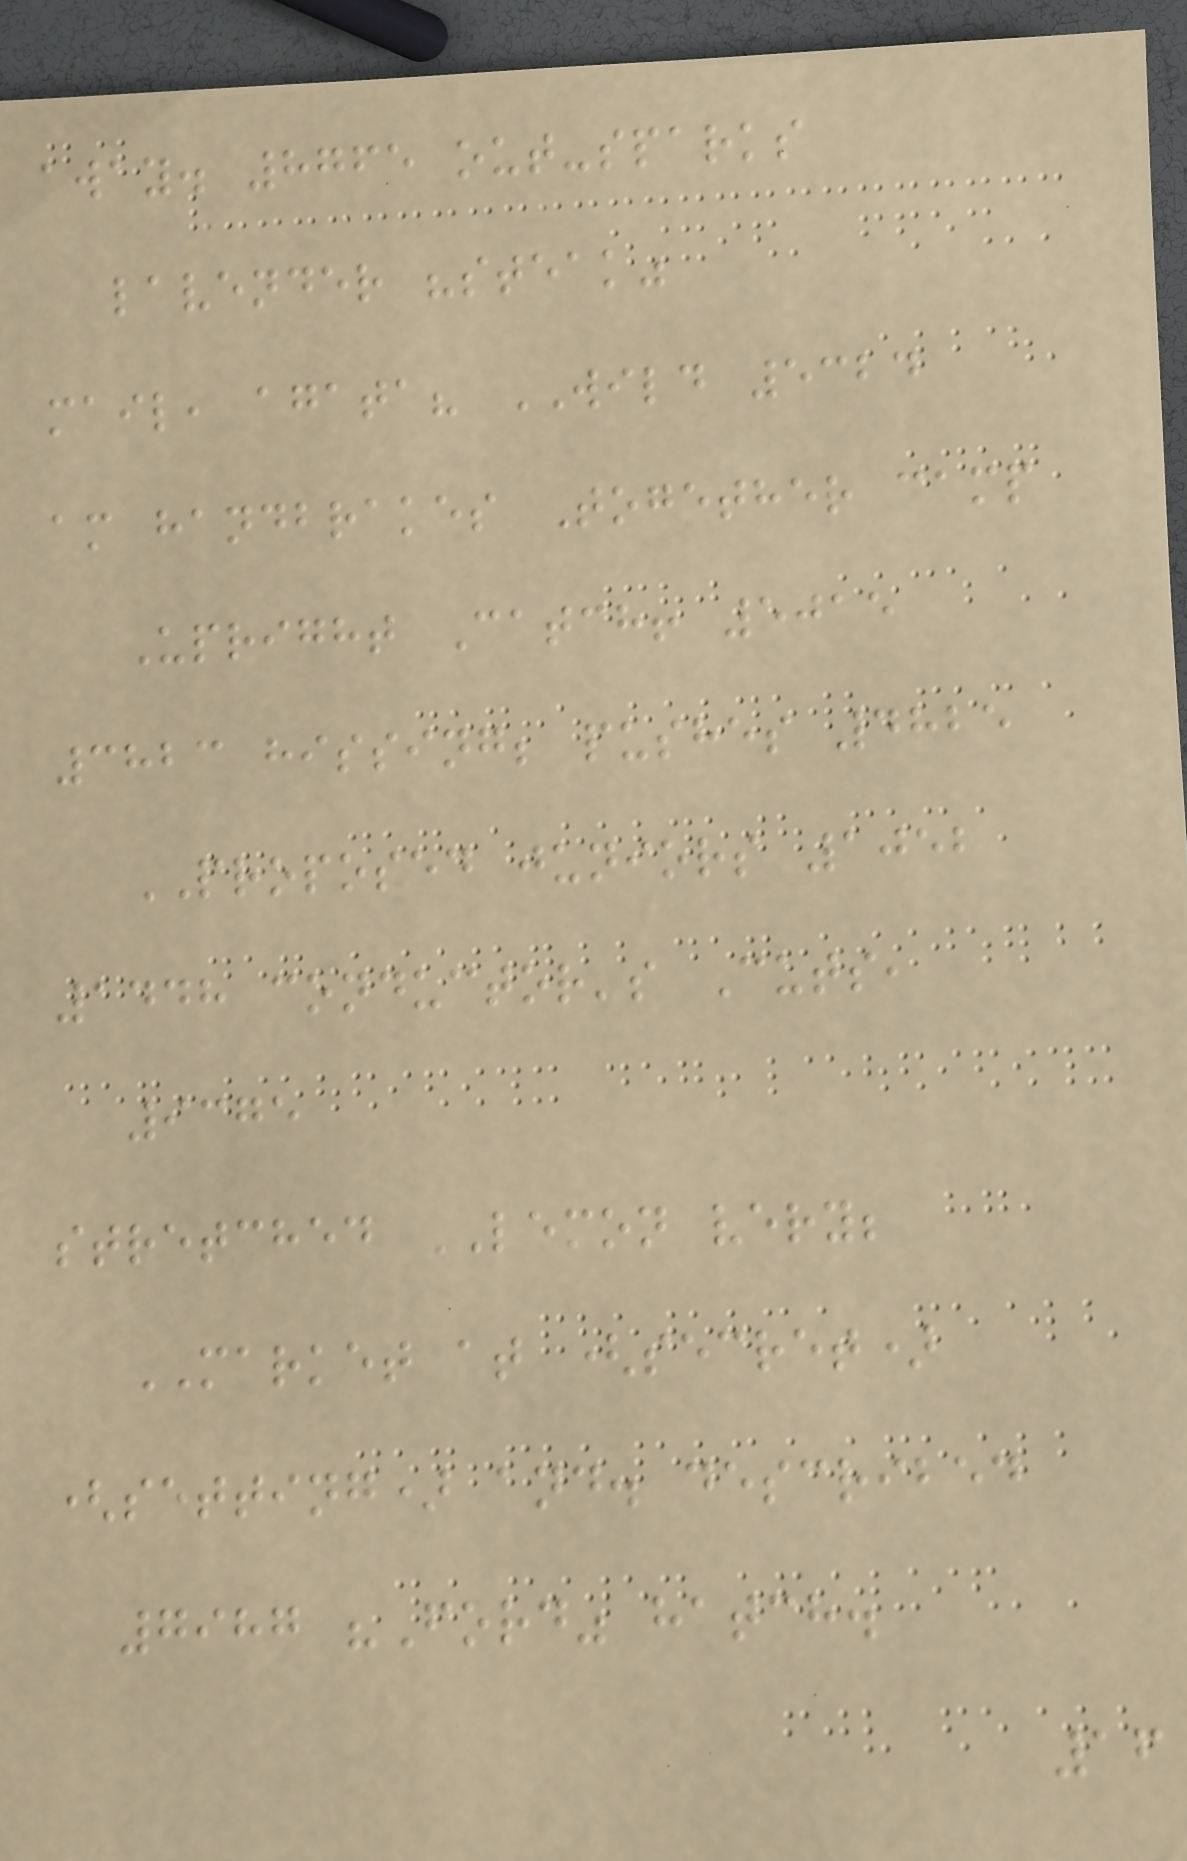away. 8765 out-sparks
lavender "steak"
mail, agata? WILD 5324
am handbrakes Together camp
Upright Catch! 5015
3823 hissing; pushes 4825
PROPOSED juniors 1052
1448 conductor's Cuts,
9375
stretched LEMON very;
MARKET at (secret)
(setting) and. described
7987 "Ford" hatch.
16
